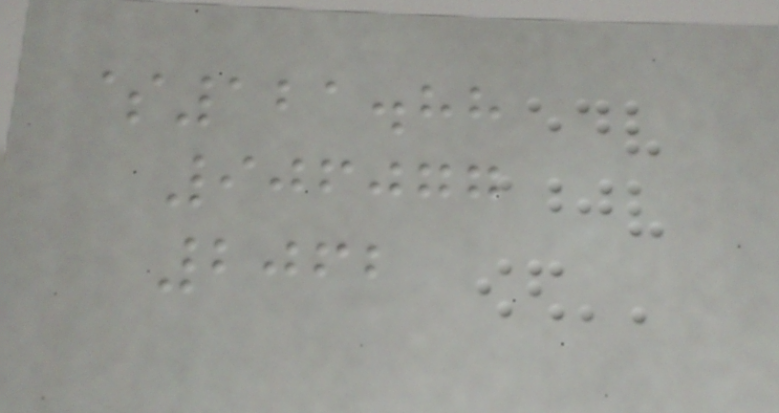$121.88
906077
2062
